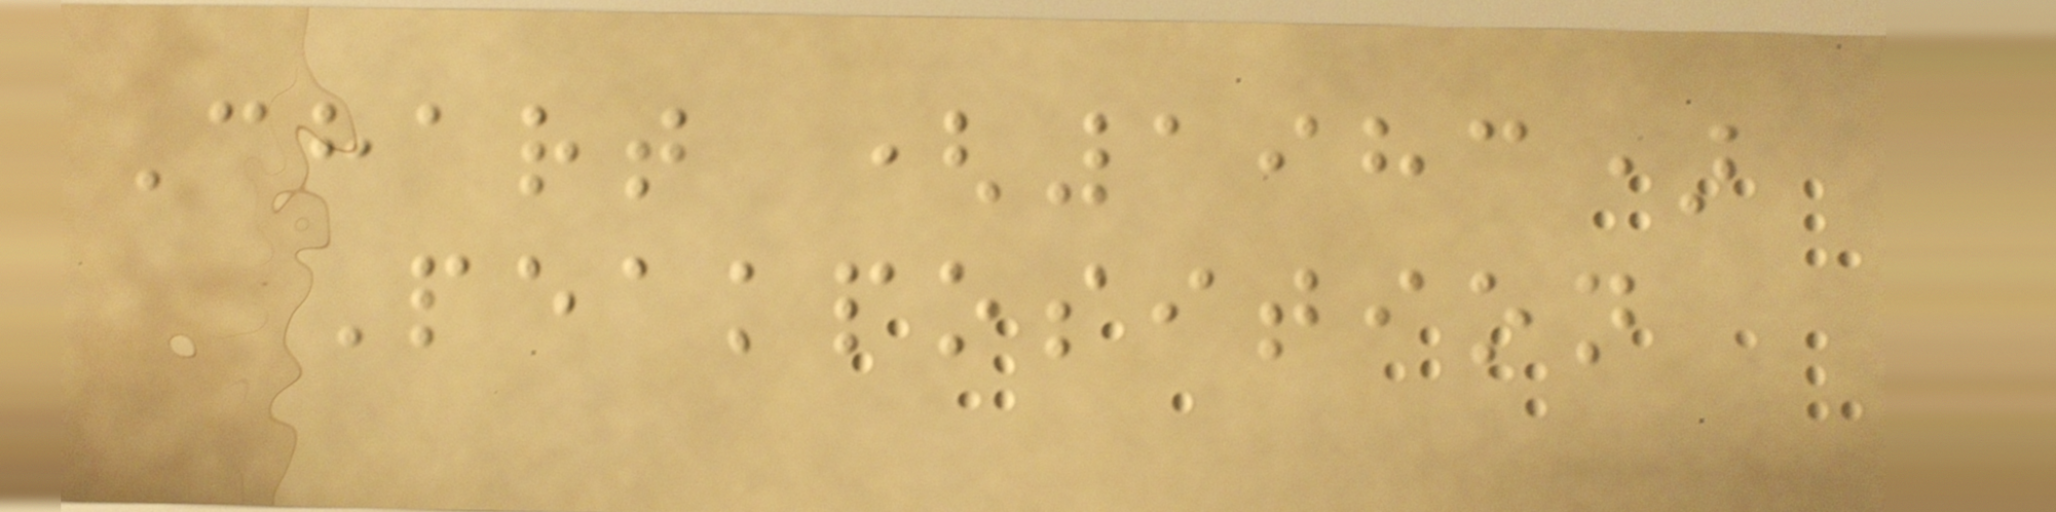Chart (1983)
Peakposition
